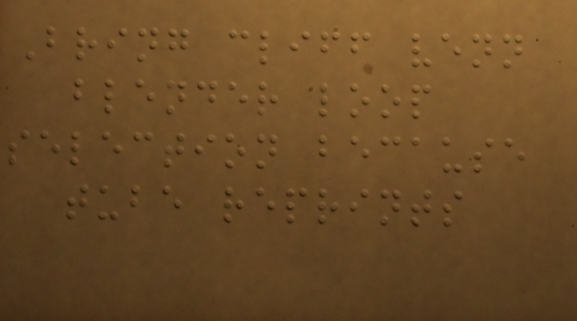Bring cliff venn
blender loop
selection because
tube reprints
